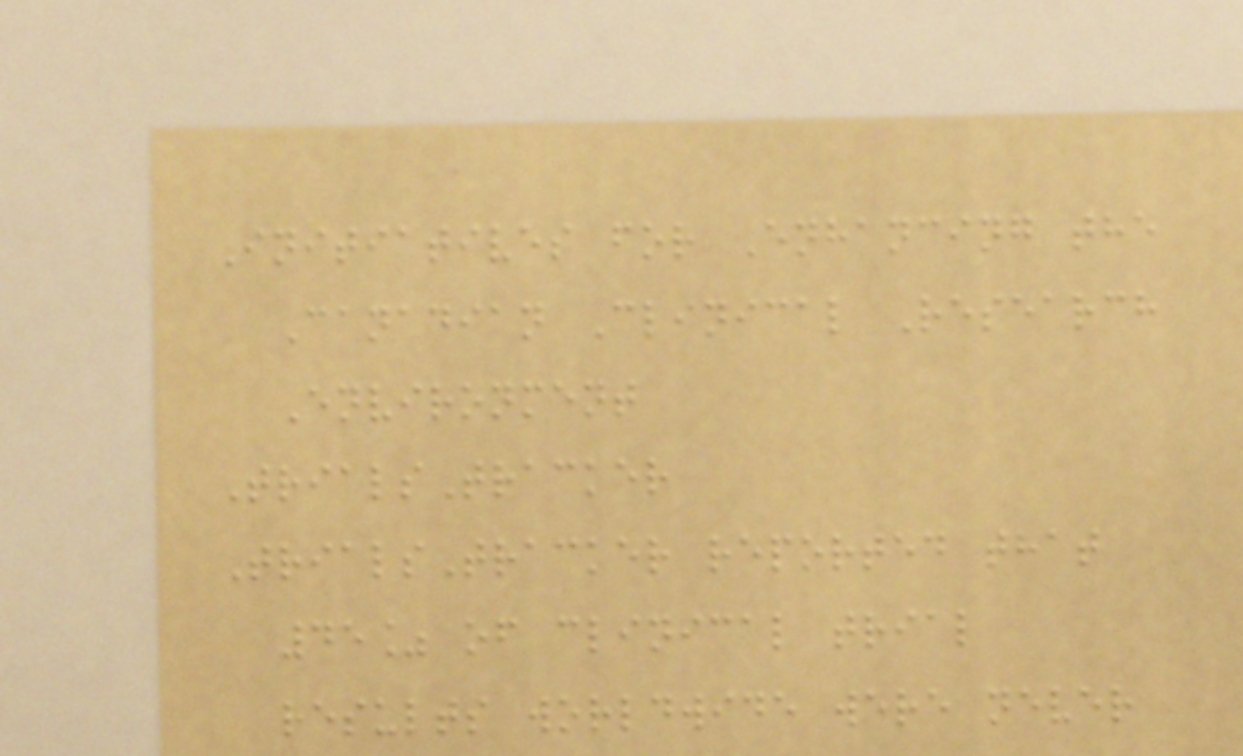Initiatives for Enhancing the
Canadian Clinical Research
Environment
TrialsTracker
TrialsTracker reported that
45% of clinical trial
results worldwide were never
